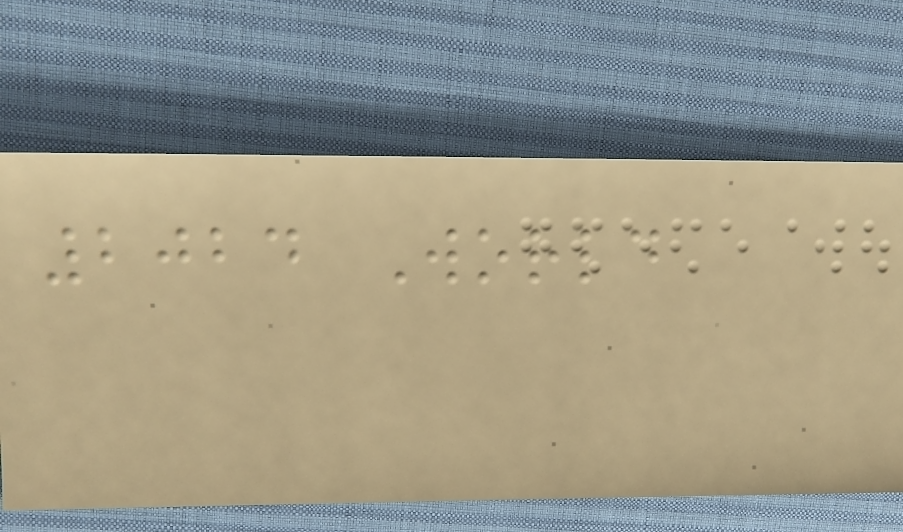2024 World
